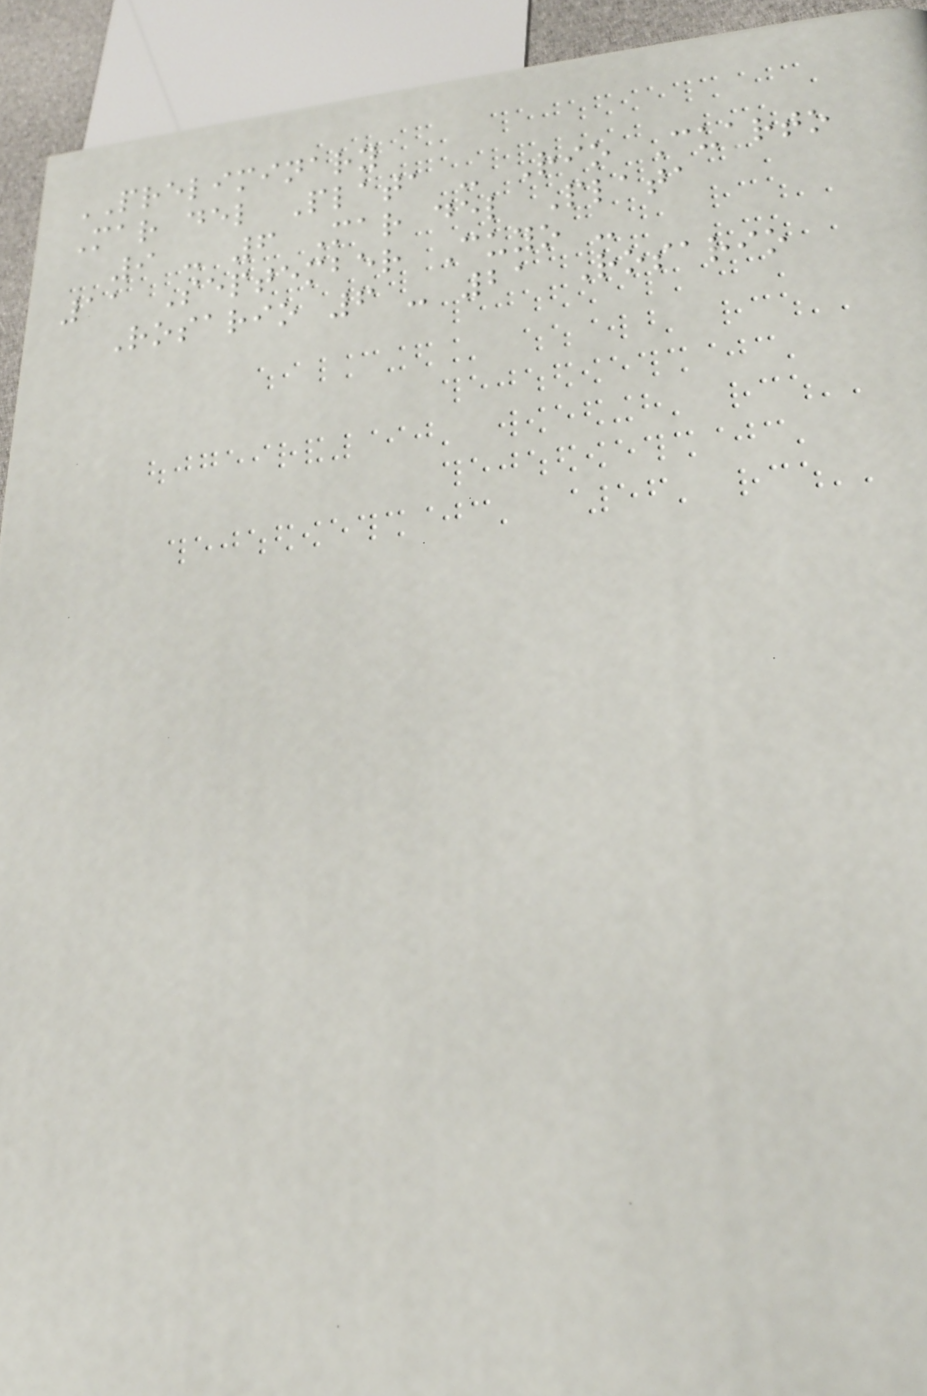PRELIMINARY
Mar del Plata - Rio Cuarto
9 - 6 Mar del Plata
11 September Cuyo -
Rosario 6 - 21 Rosario
